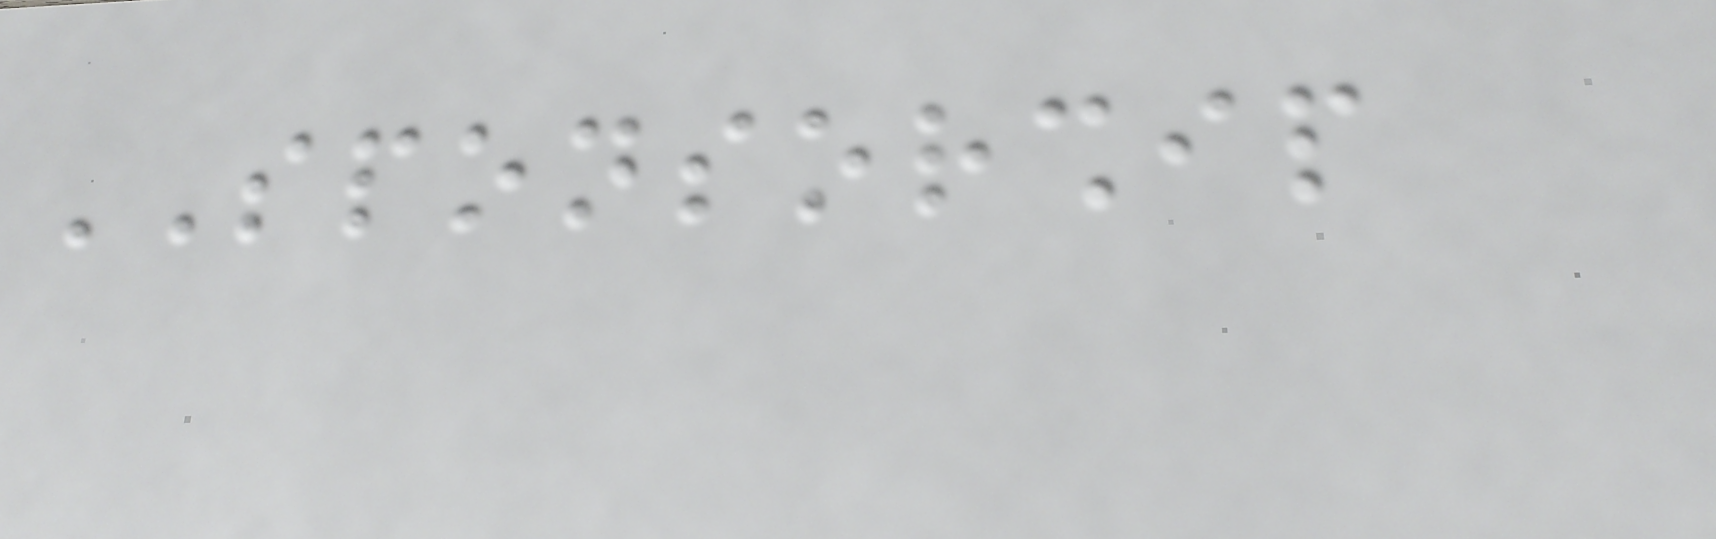SPONSORSHIP
